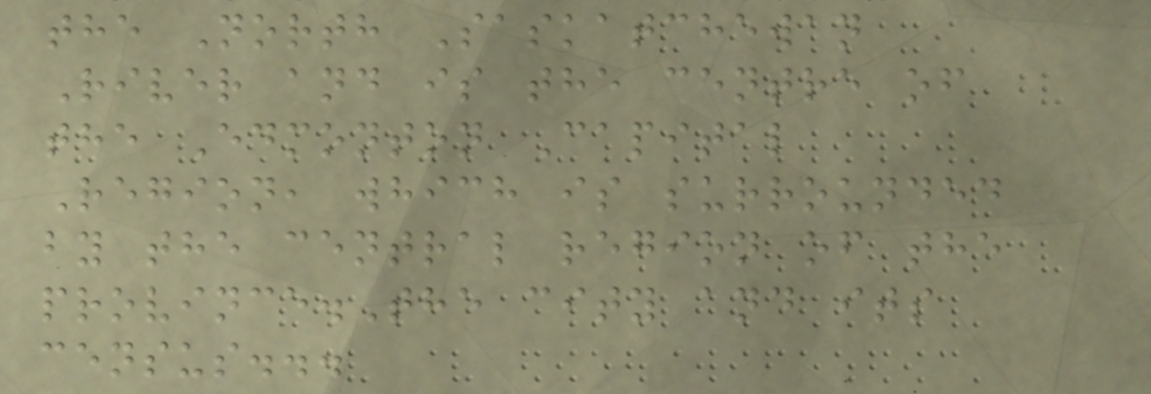the North Saskatchewan
River and is the centre of
the Edmonton Capital
Region, which is surrounded
by the central region of the
province.The city and its
census...
